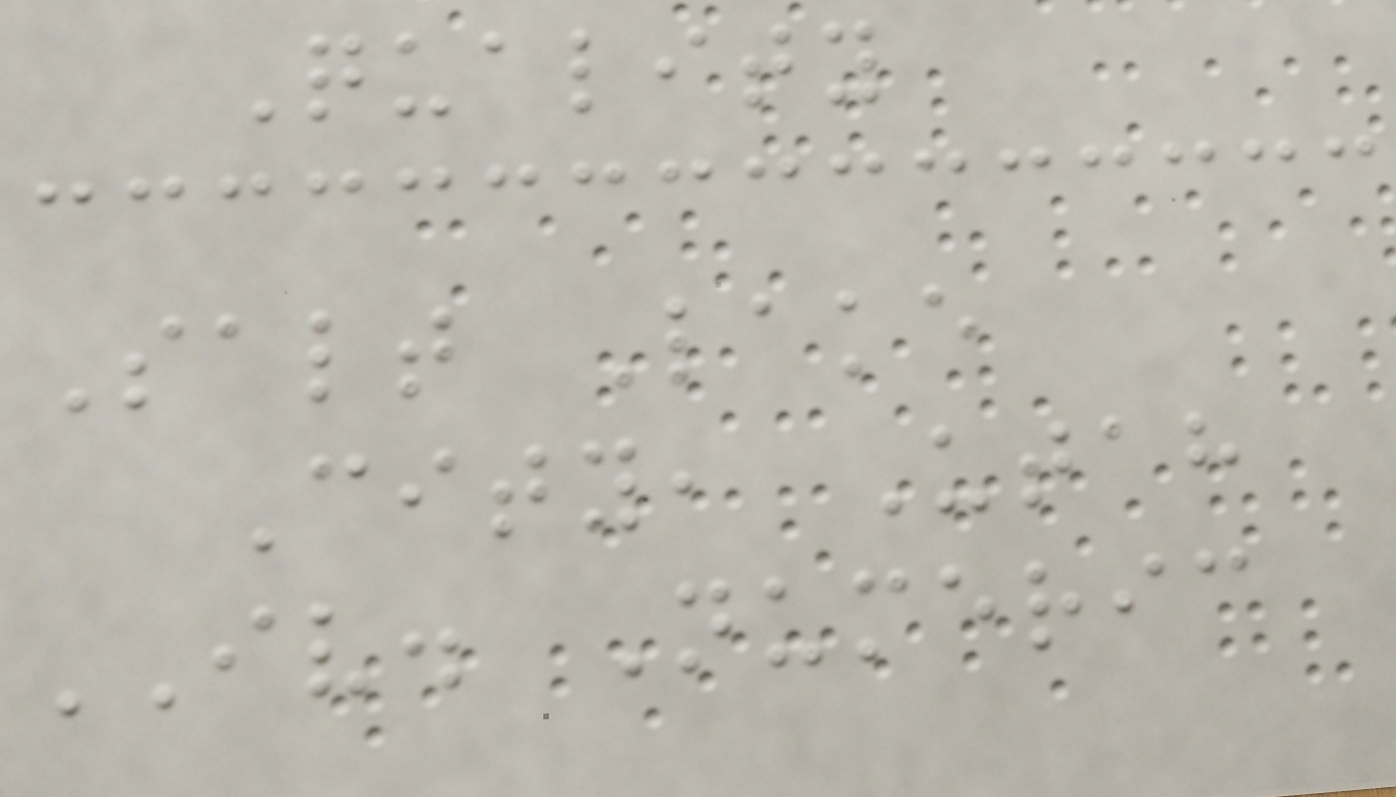Quality
Salt Lake
City, Utah
IV. Numeric
